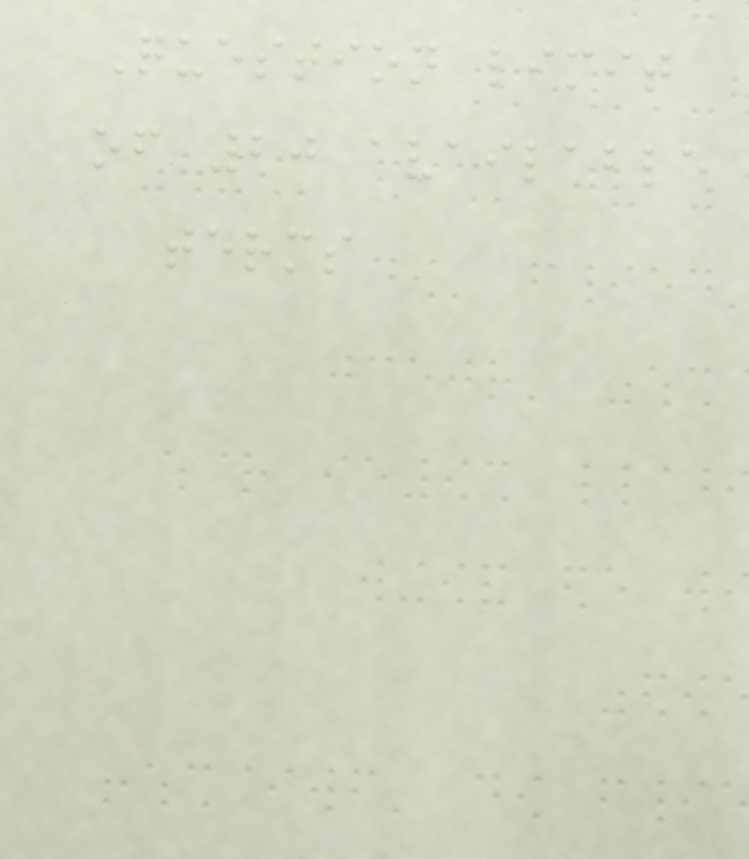Question limit
of 20 available
terms
